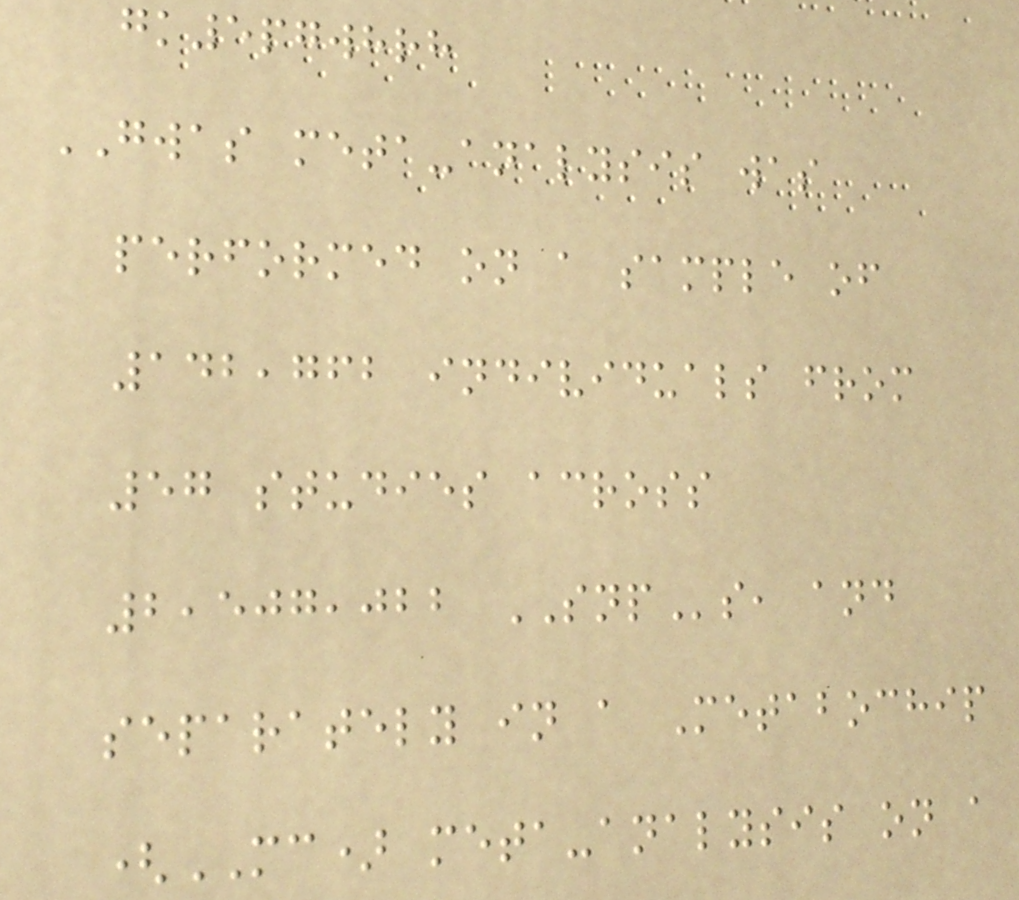gk5pgwhrh
GWAS meta-analysis was
performed on a sample of
142,762 individuals from
57 studies across
2,507,022 SNPs, and
separately in a Metabochip
(MC) meta-analysis on a
